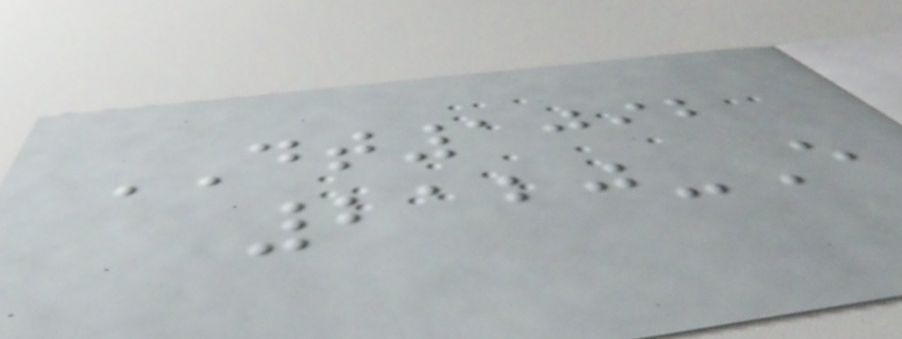DT1092
2120-E
